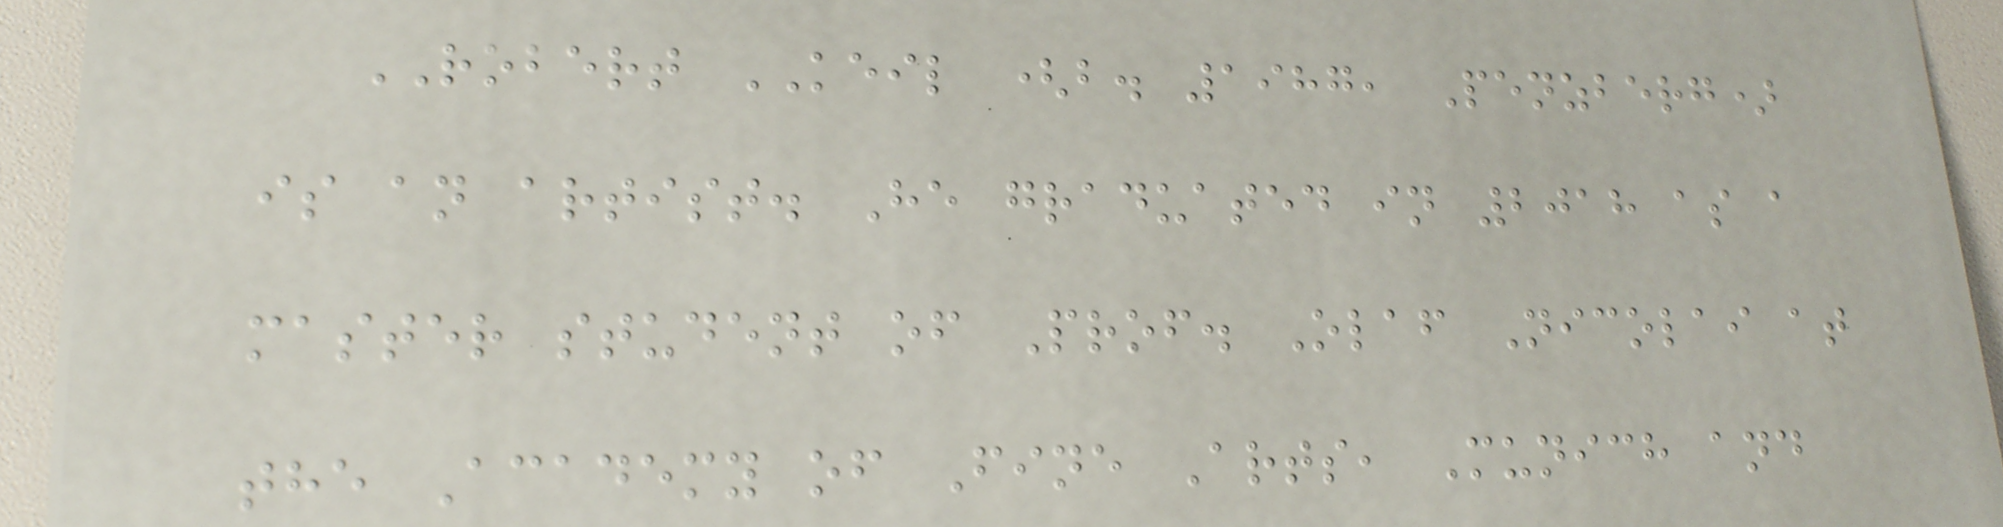ROBERT KEIL (b. 1987, Penzberg)
is an artist. He graduated in 2018 as a
master student of Prof. Olaf Nicolai at
the Academy of Fine Arts, Munich and
